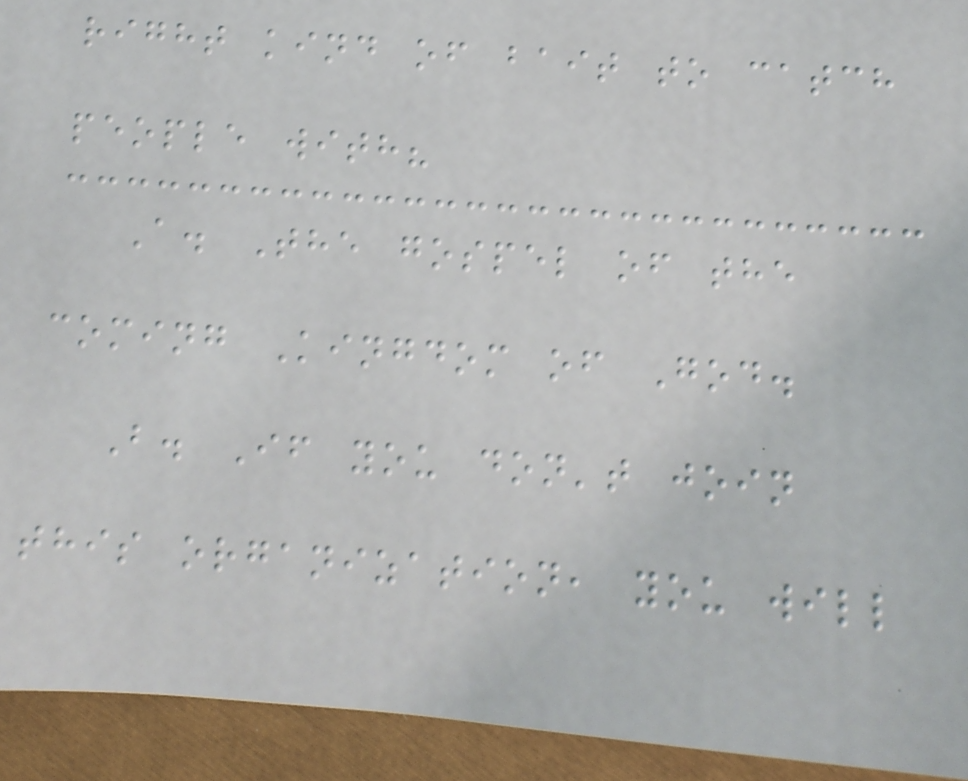right kind of bait to catch
people with?
A. The gospel of the
coming Kingdom of God.
B. If you don't join
this organization, you will
